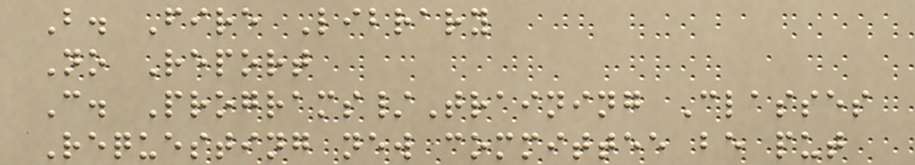B. Fire Library
No Report
C. Programs/Training Classes
Requesting new committee be put
